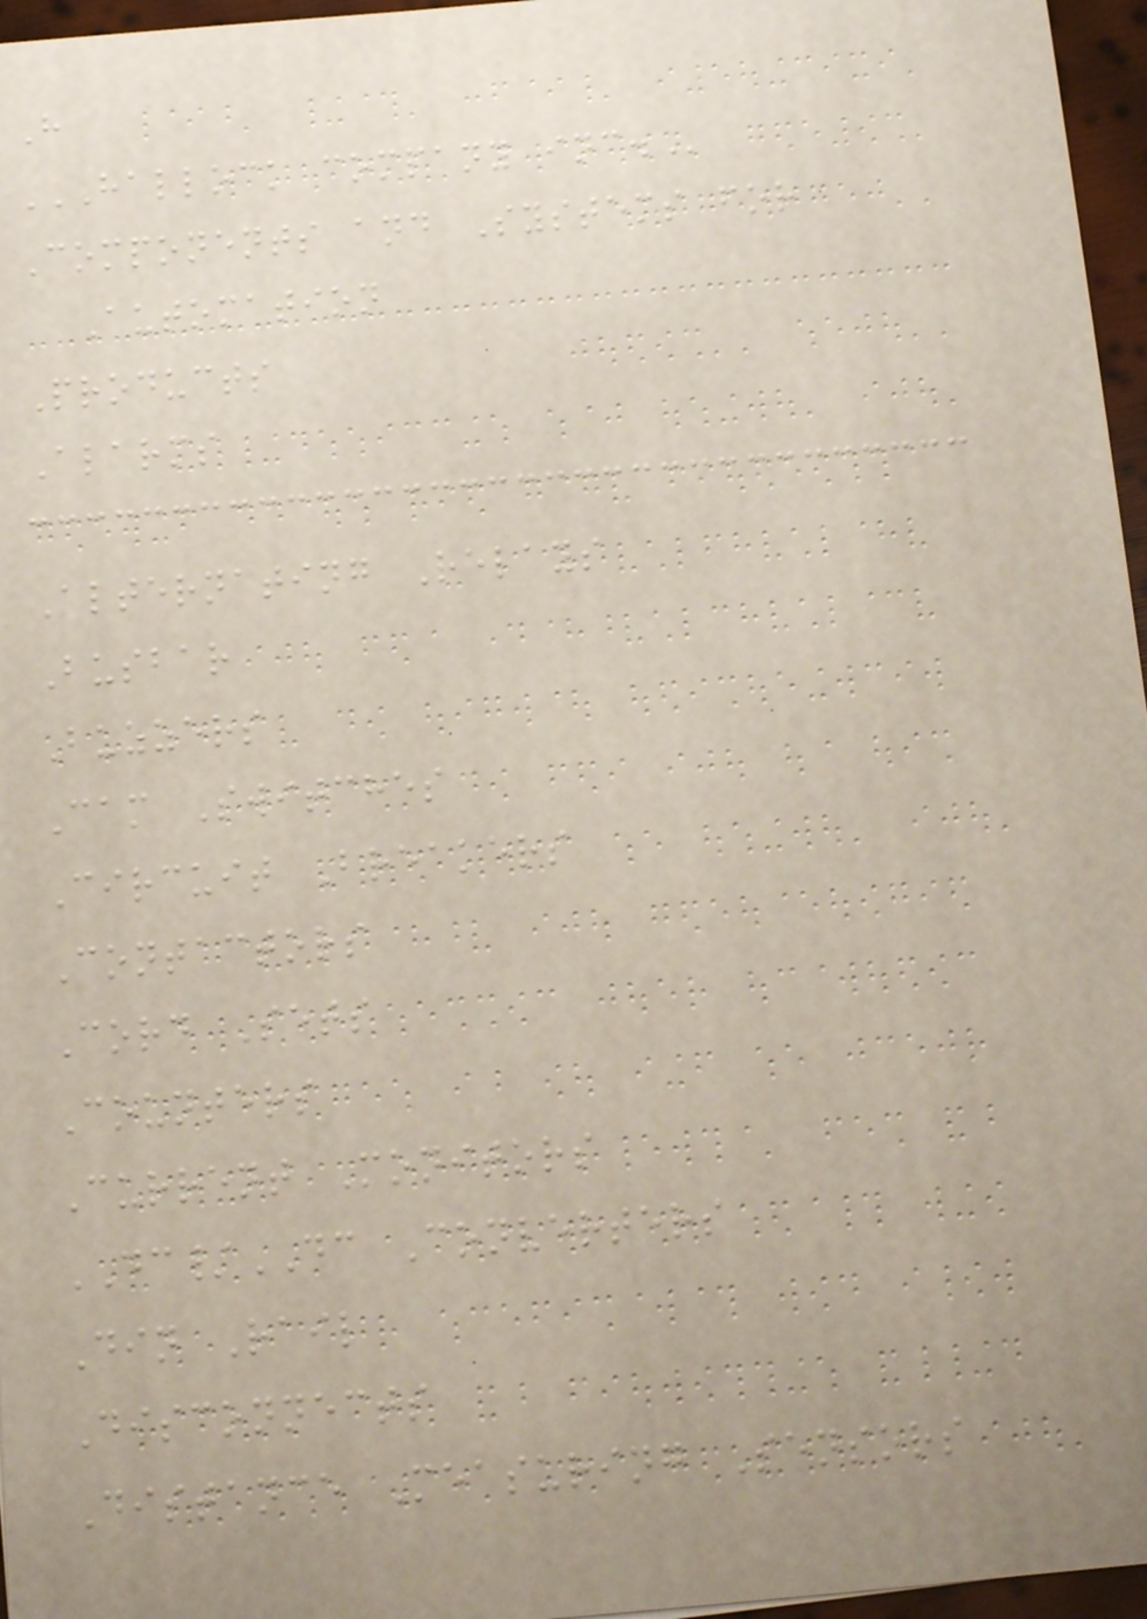H
HALLOCK COMPANY INC.
Components and Systems for
Automation
Products
Alarms
Alternating Relays
Busbar
Buzzers
Cam Switches
Circuit Breakers
Contactors
Cord Sets
Counters
Current Monitors
DC/DC Converters
Din Rail
Disconnects
Distance Measuring Sensors
